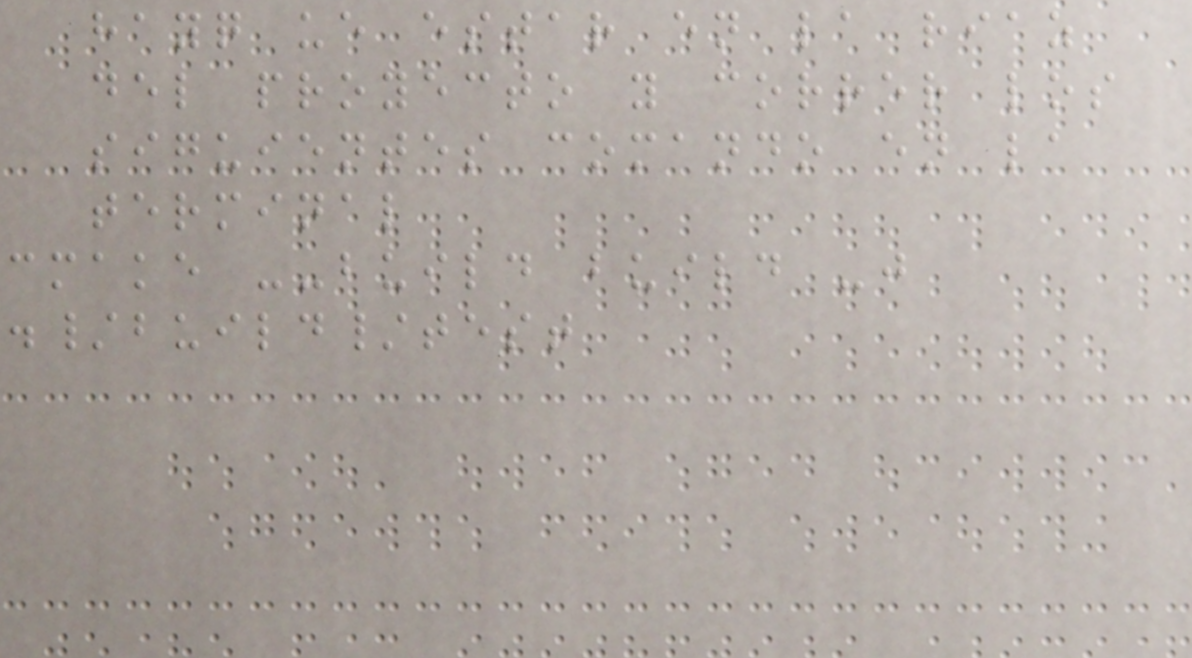hayq ue estar en la riaz
del proyecto y correr los
siguientes comando en la
terminal
cmake --build build -j
./build/test
